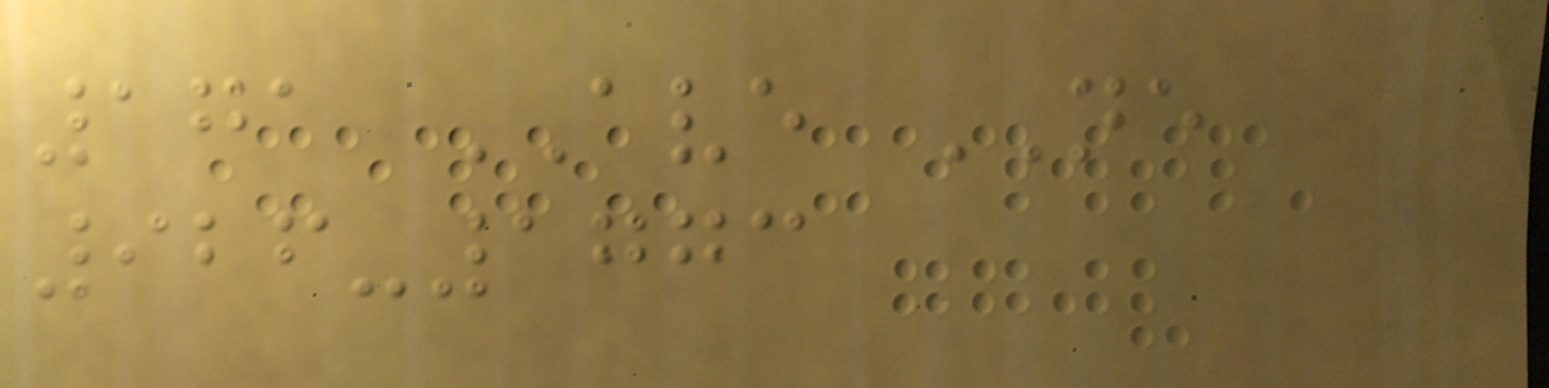171 AVE NE
926-1773
